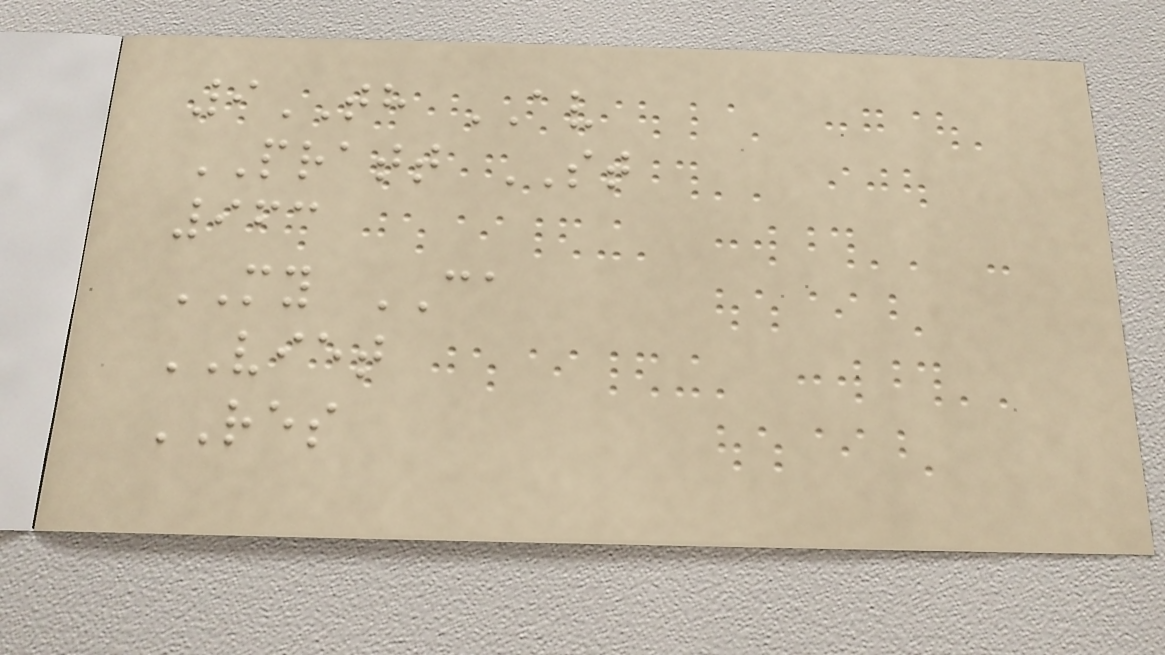9TH AV
PRATT ST
963
MY CA
VIET
RES
